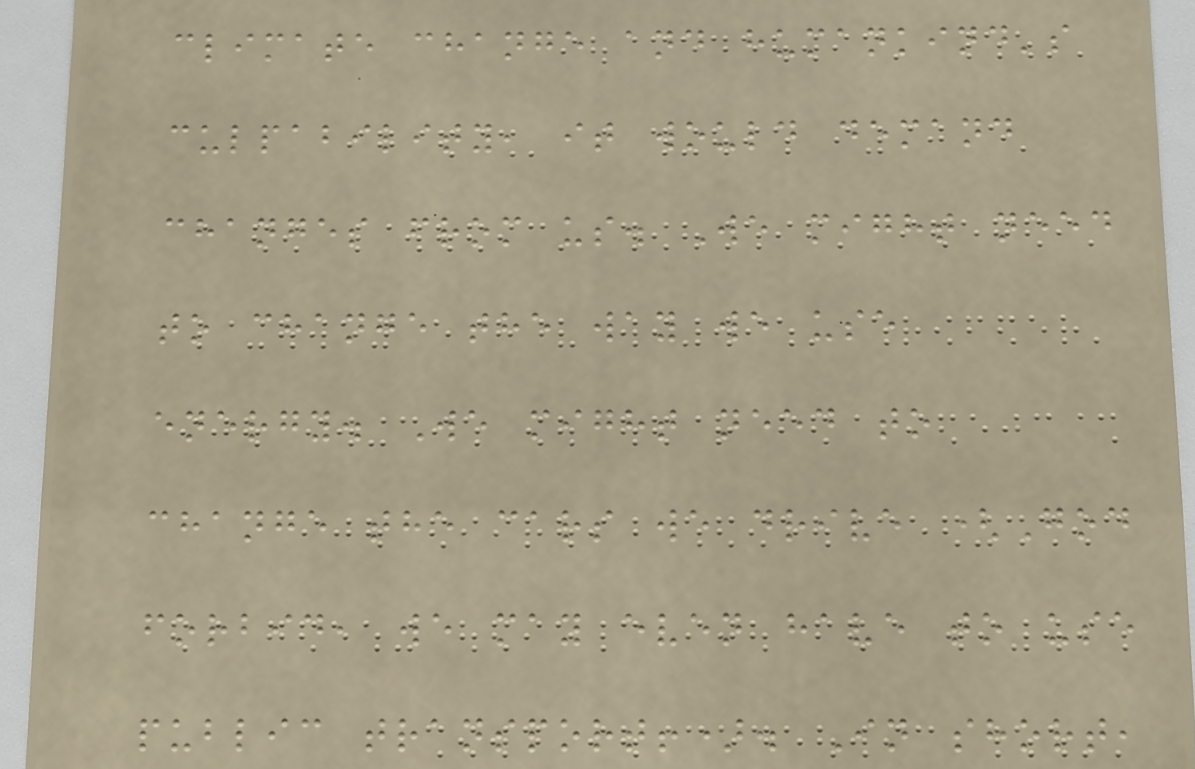climate change and humankind's
culpability, it would demand
changes from us. We might need
to change the way we use
energy. We might need to
change the cars we drive (God
forbid, we may even have to use
public transport!). In short,
